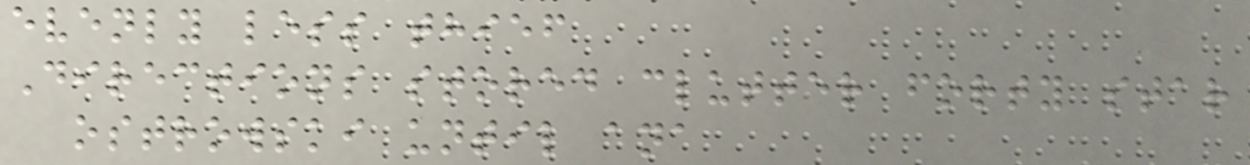evenly less thief
Directions stored clutter forty star
ostrowski until ana
